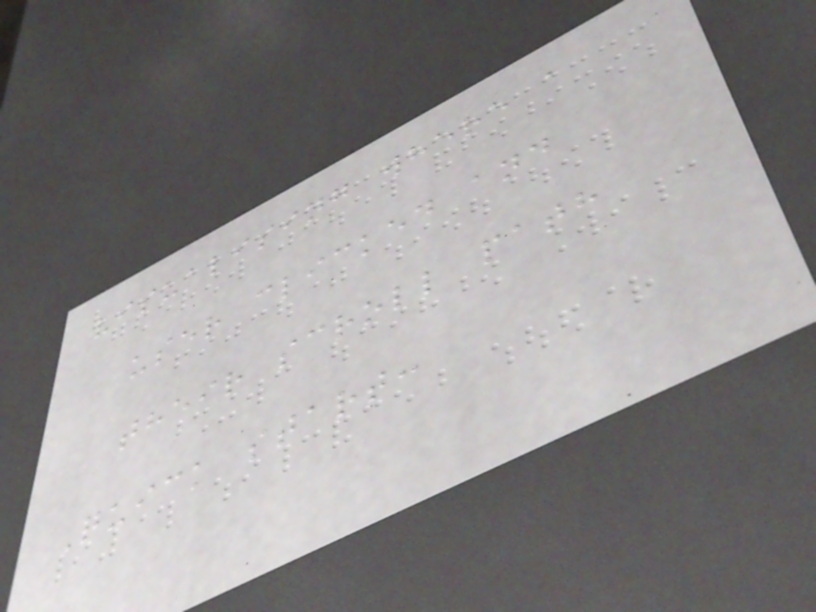visualising where a
user clicked and
their scroll path
Quick start:
